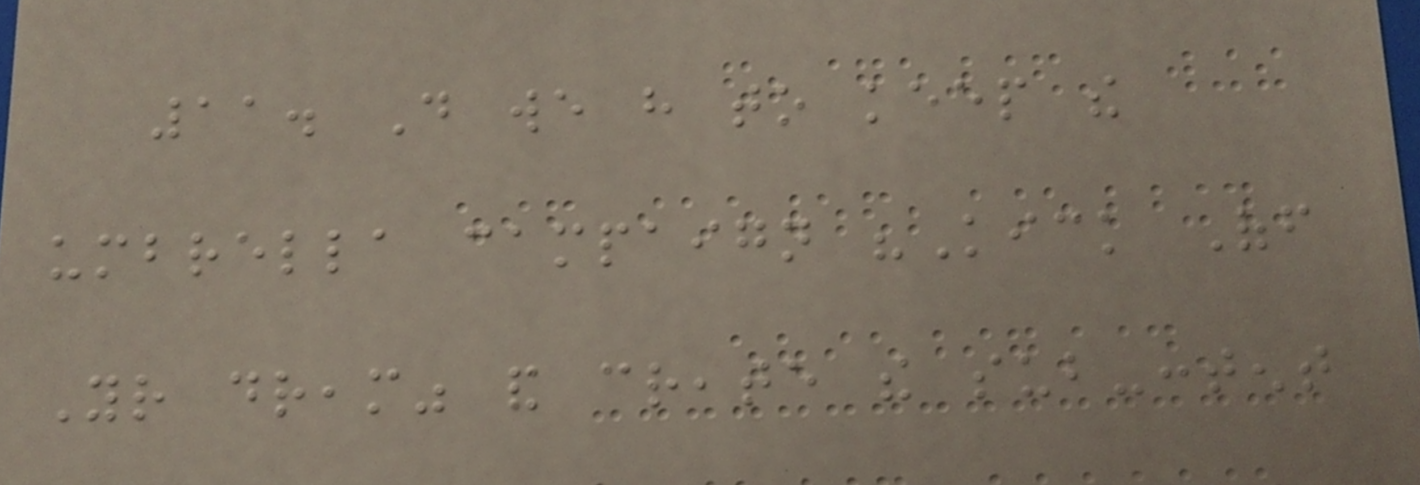11. Do we have to keep the
umbrella campaign "Kick Off
Your dream" and create the sub-content
